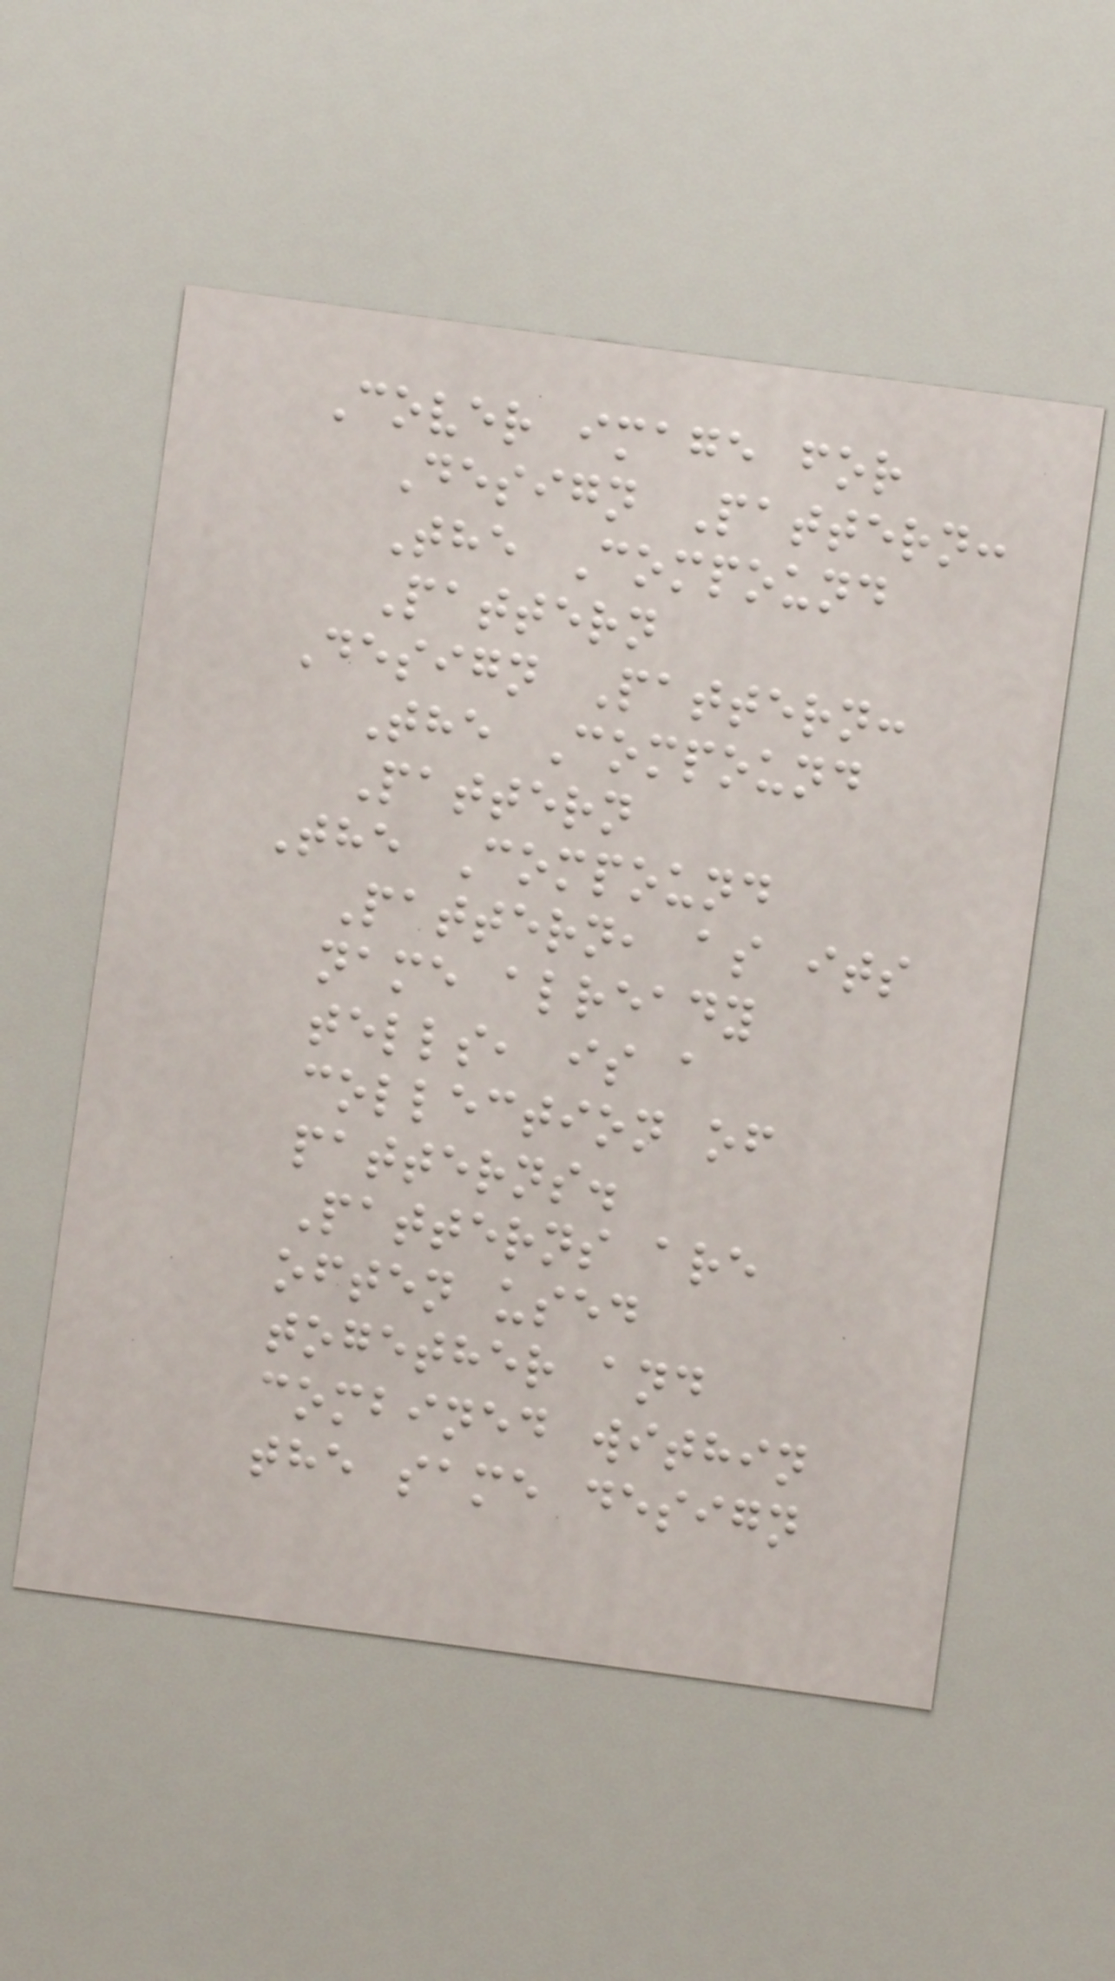Cover image for
Design Pattern:
The Compound
Pattern
Design Pattern:
The Compound
Pattern
The Compound
Pattern, as its
name already
tells, is a
collection of
patterns.
Patterns are
often used
together and
combined within
the same design
